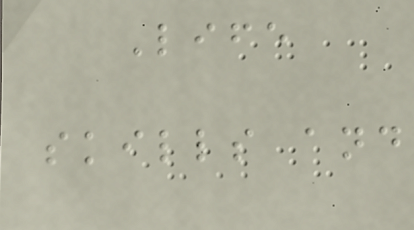Life
skills and
